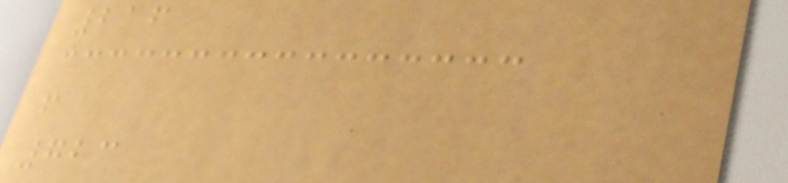216
f
723
